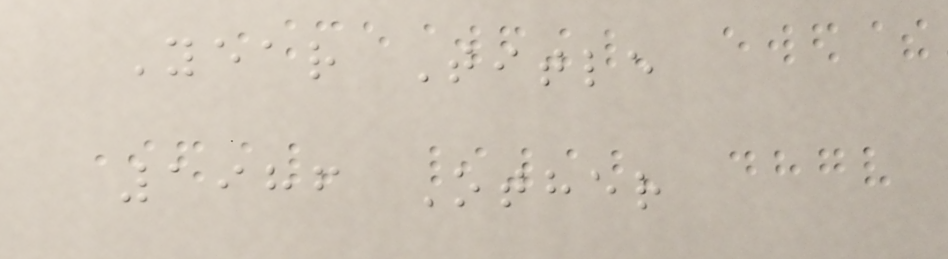Year Title
1986 Other
